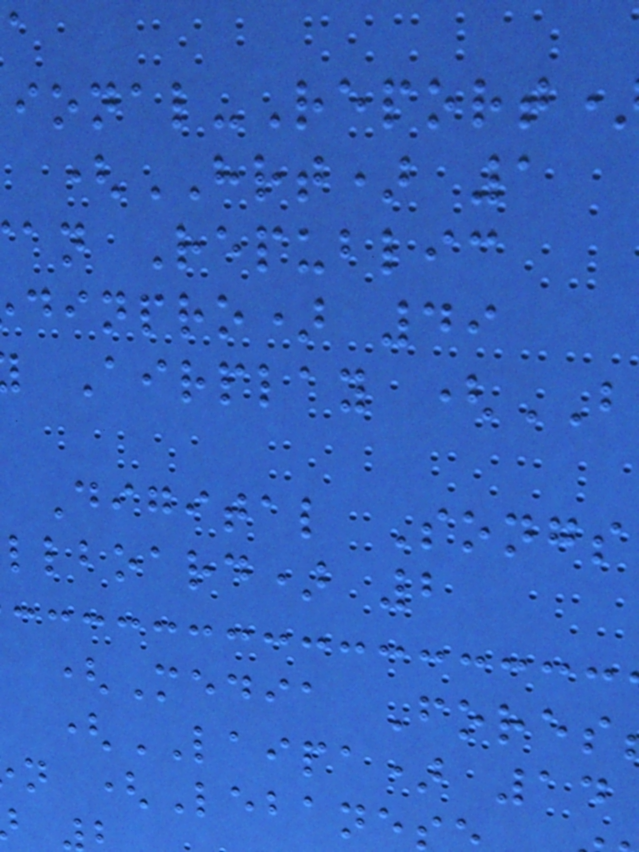(HRT) 1
an Republic
dinpro) 49
Airplay (
Digital Songs
llboard) 2
(Media Fores
(LAIPA) 14
n (Lebane
